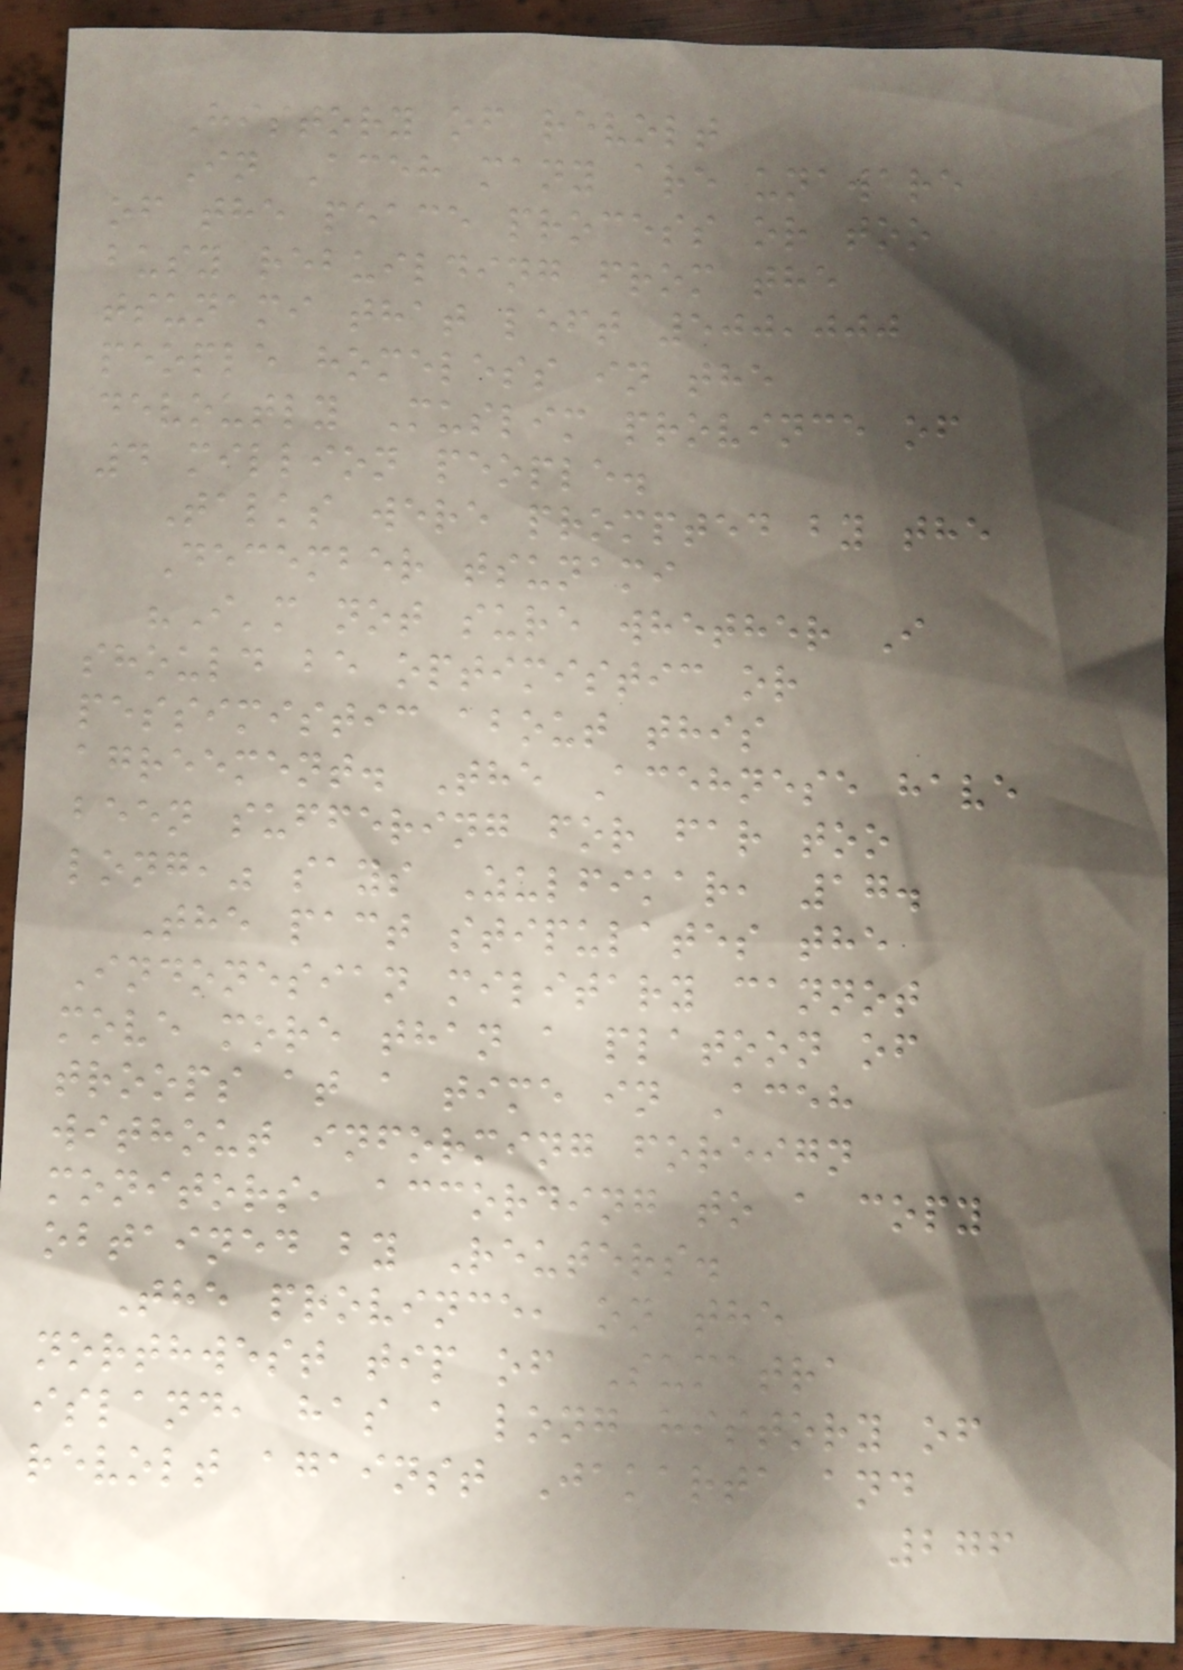History of revolt
In Aceh many are unaware
of the peace process or too
busy rebuilding from the
tsunami that left 500,000
people homeless in the
devoutly Muslim province of
4 million people.
Talks were prompted by the
December tsunami
"I'm not sure whether I
should be optimistic or
pessimistic about this
agreement. The Acehnese have
been suffering for far too
long," says Zulfikar, 17.
The pact stipulates the
Indonesian military cannot
move more than a platoon of
troops at a time in Aceh
without informing foreign
monitors, according to a copy
obtained by Reuters.
The province, on the
northwest tip of Sumatra
island, has a long history of
revolt against Jakarta and
276
